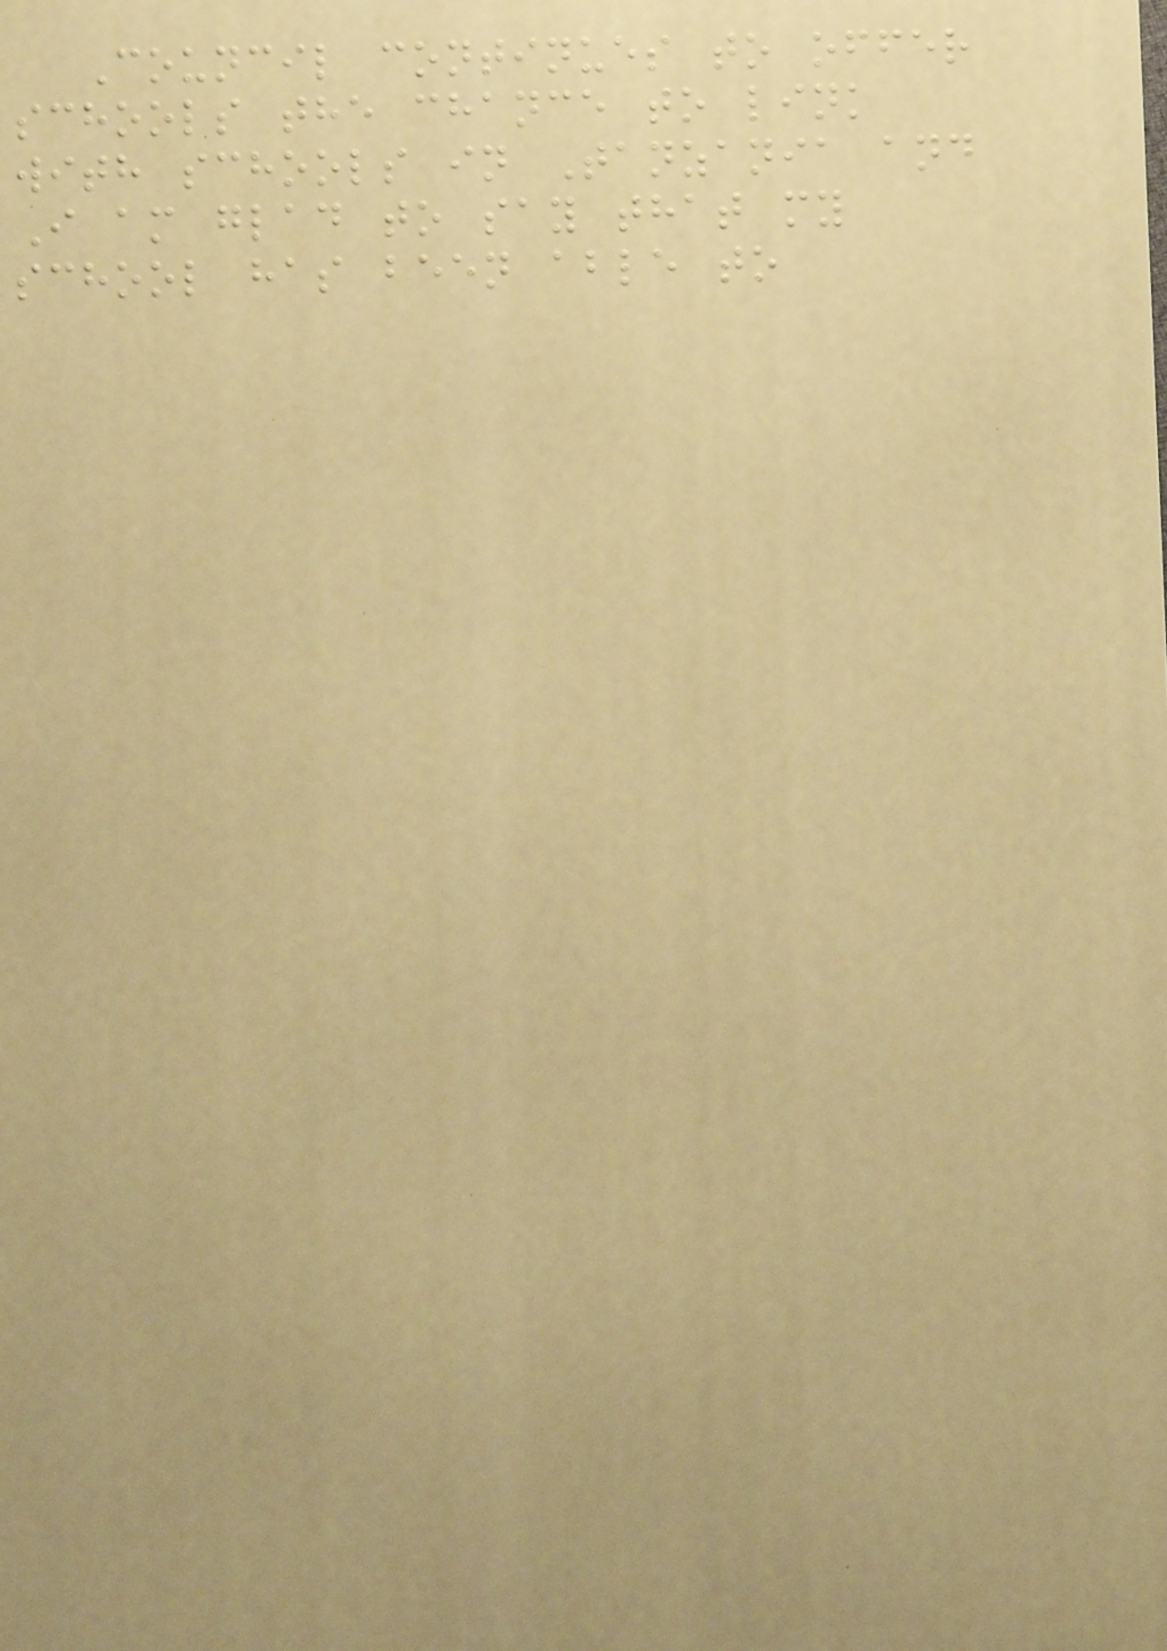Council continues to offer
schools the chance to link
with schools in Tanzania and
I am glad to say that my
school has been able to
